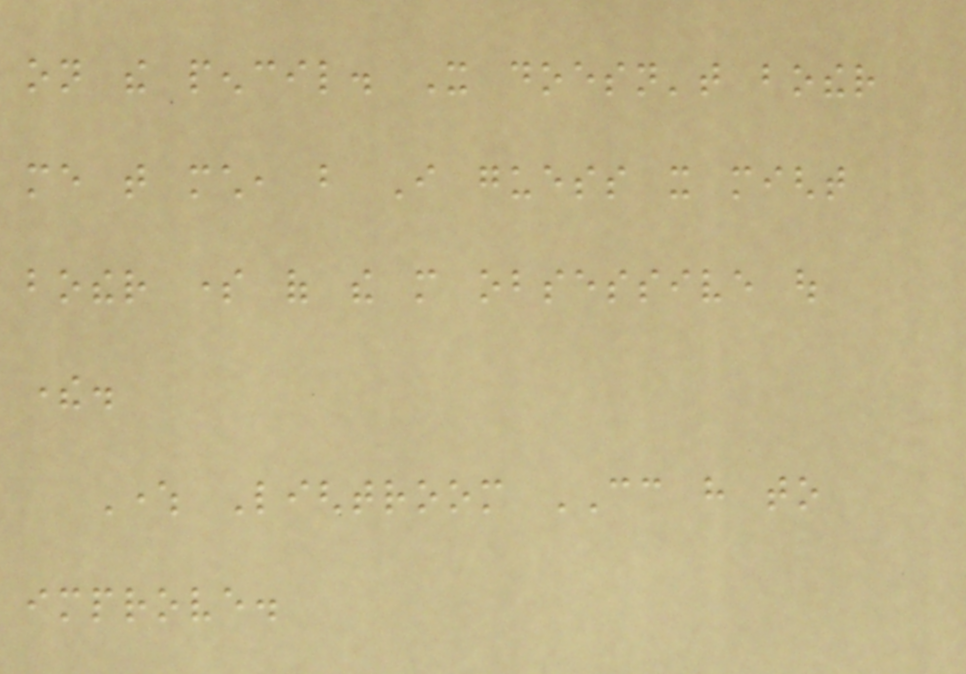on the pencil. It doesn't bother
me that much, but I guess it might
bother some of the more obsessive out
there.
Where Lightroom CC have to
improve.
